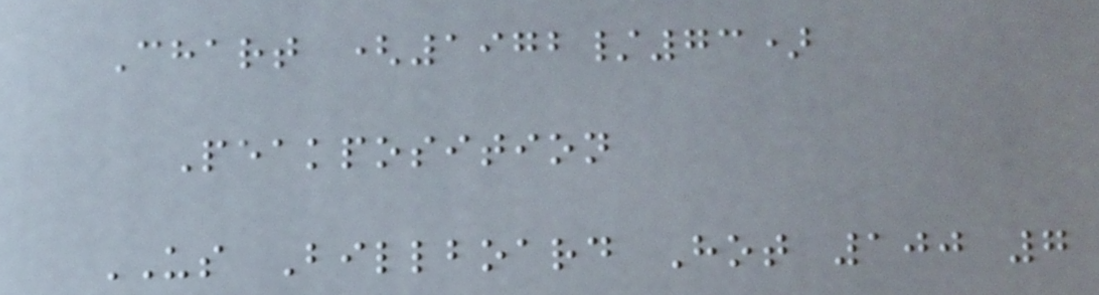Chart (1972/73)
Peakposition
US Billboard Hot 100 7
